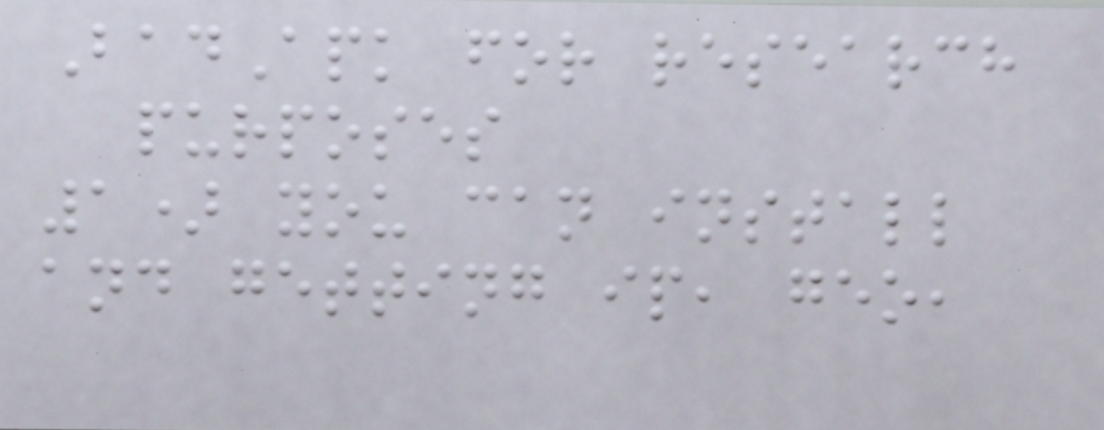BadApk for research
purposes
1) you can install
and getting ip, geo,
